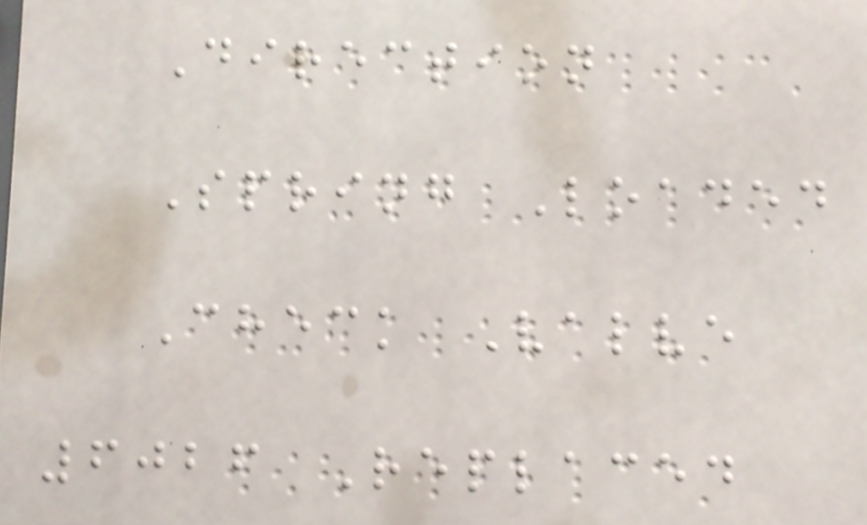Direction
Spring Loaded
Check Valve
6026 Replaced
